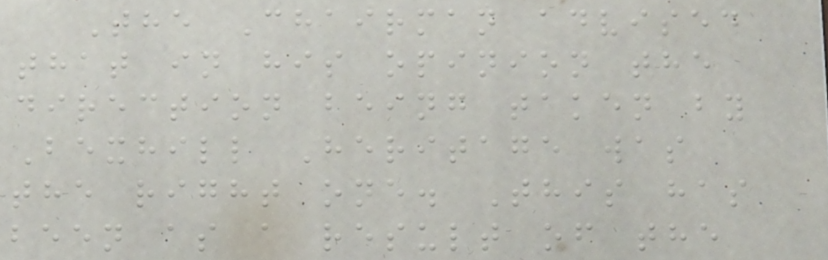The Chairman advised
that in his opinion the
direction being taken by
Bexhill Heritage was
the right one. This has
been as a result of the
